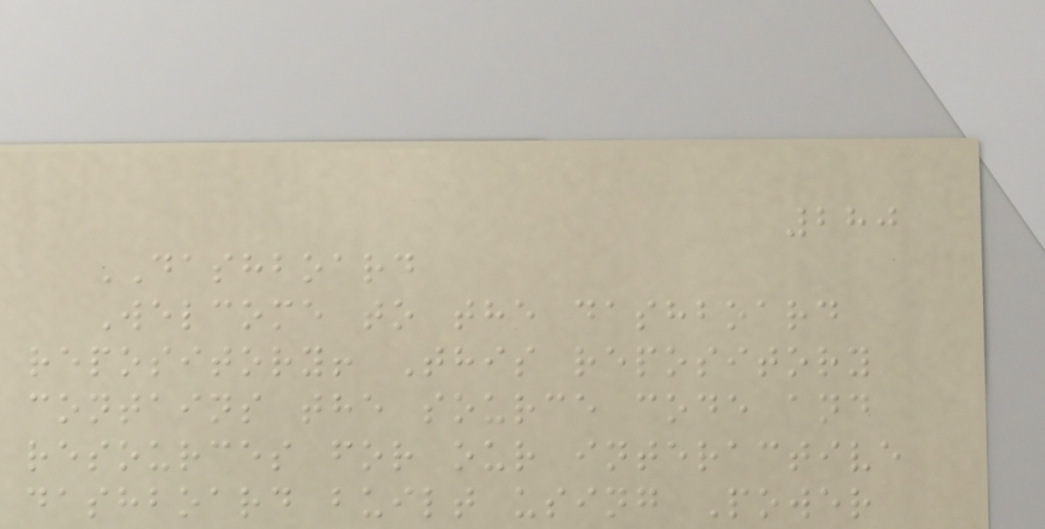280
DASHBOARD
Welcome to the dashboard
repository! This repository
contains the source code and
resources for our interactive
dashboard built using Power
